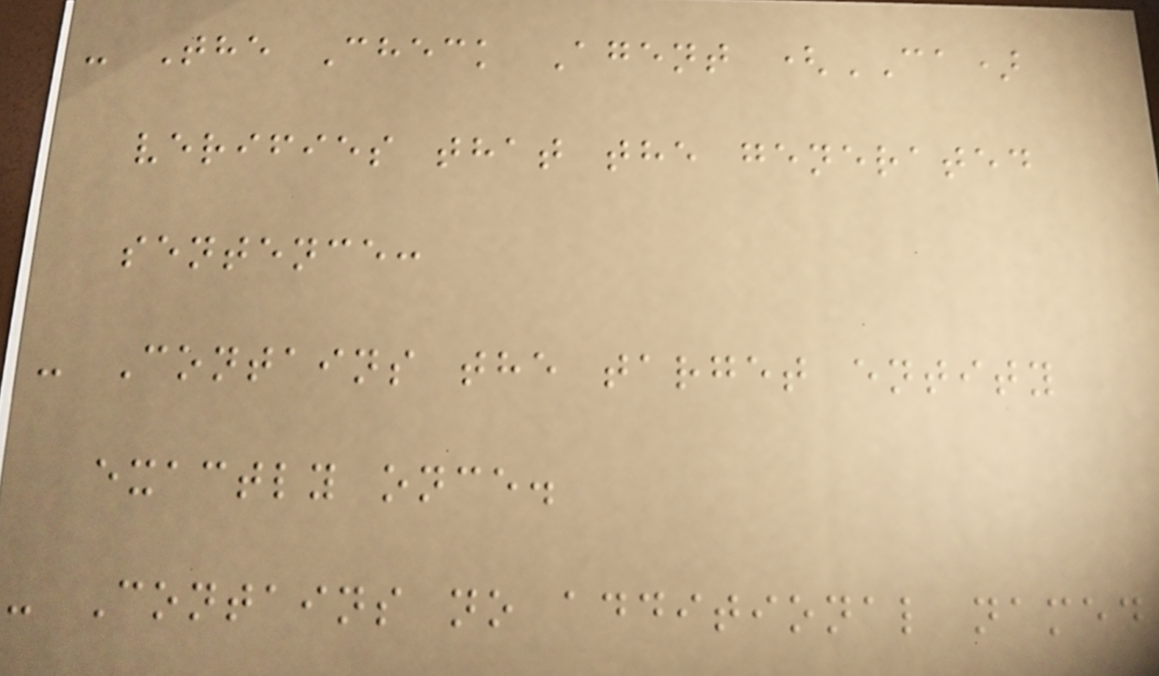- The Check Agent (CA)
verifies that the generated
sentence:
- Contains the target entity
exactly once.
- Contains no additional named
